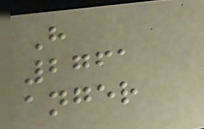H
2761
anger
